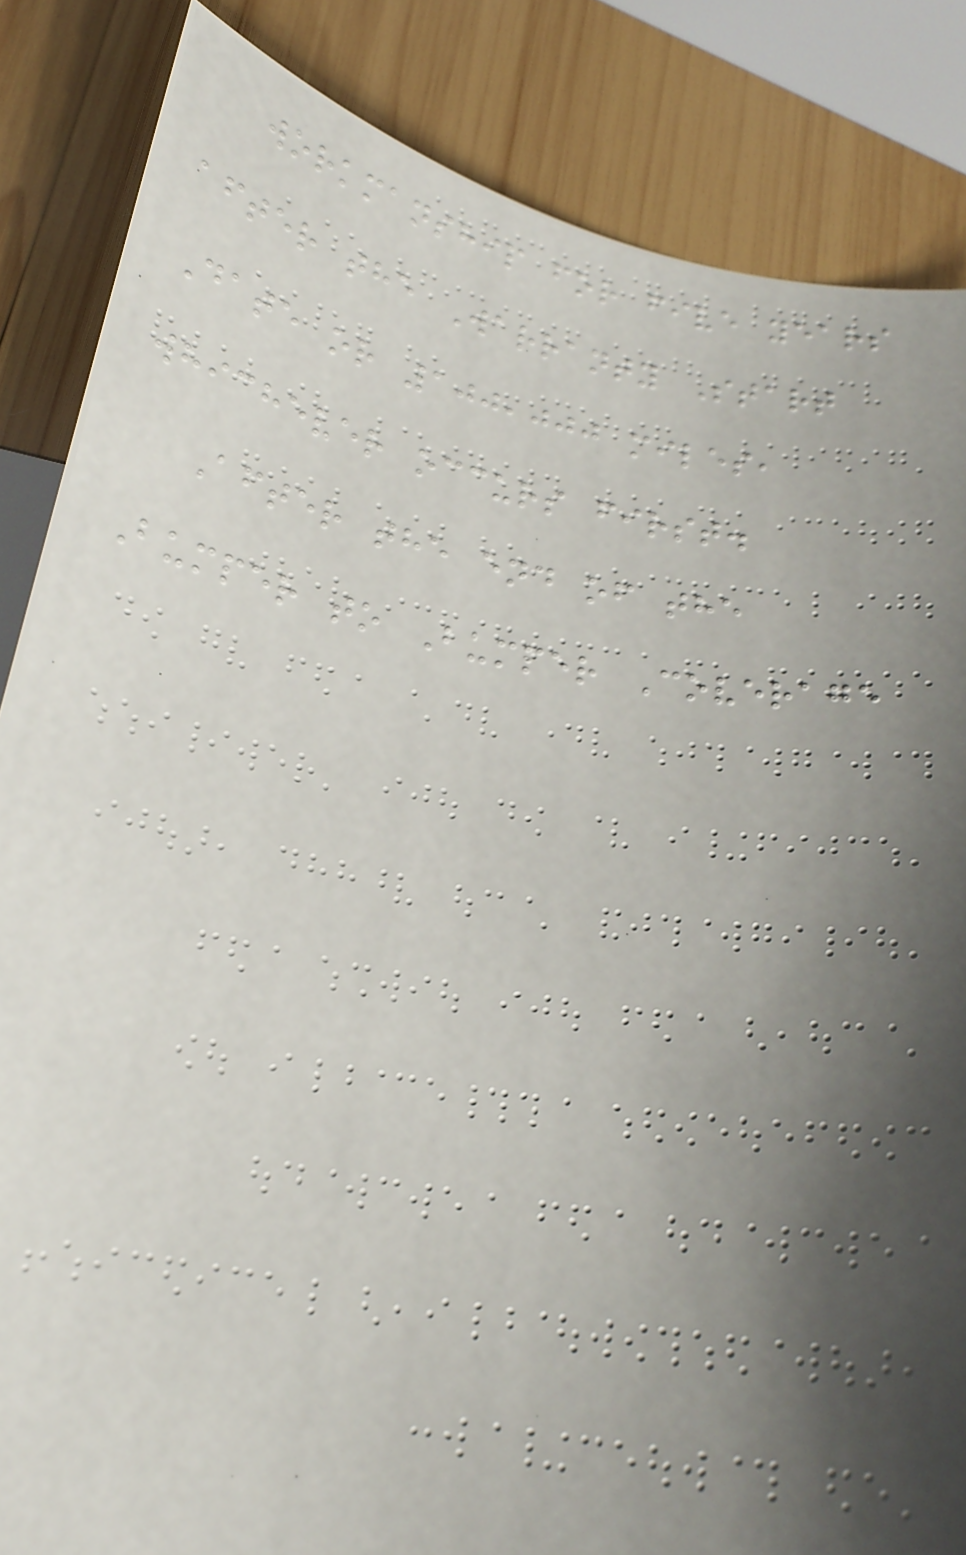workmanship for five years
after the Warranty Start
Date or 100,000 miles,
whichever occurs first.
After the end of the
Bumper to Bumper Coverage
